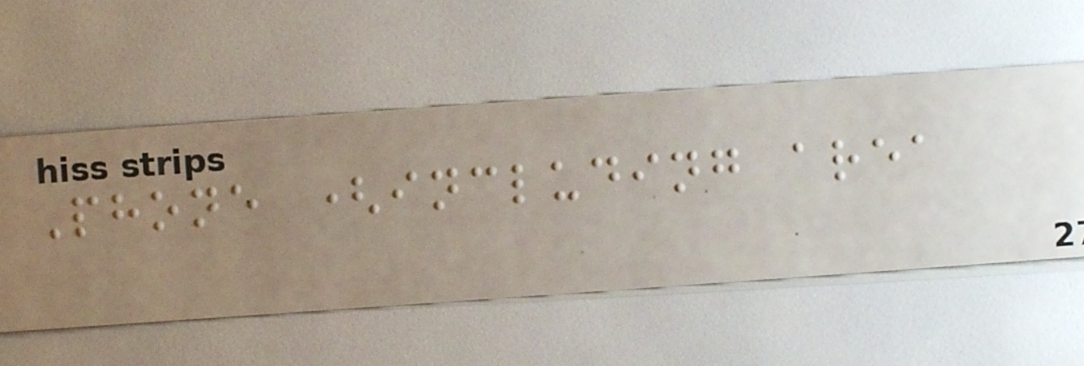Phone (including area
